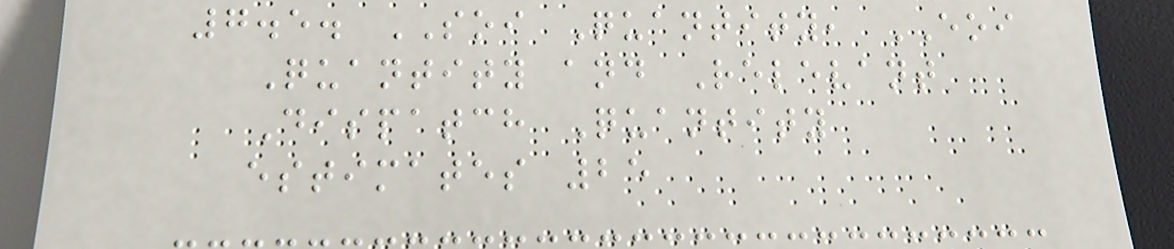7.5. SOI Quantity, EOI
Quantity and Relevant
Dispatch Quantity
estimates 25
